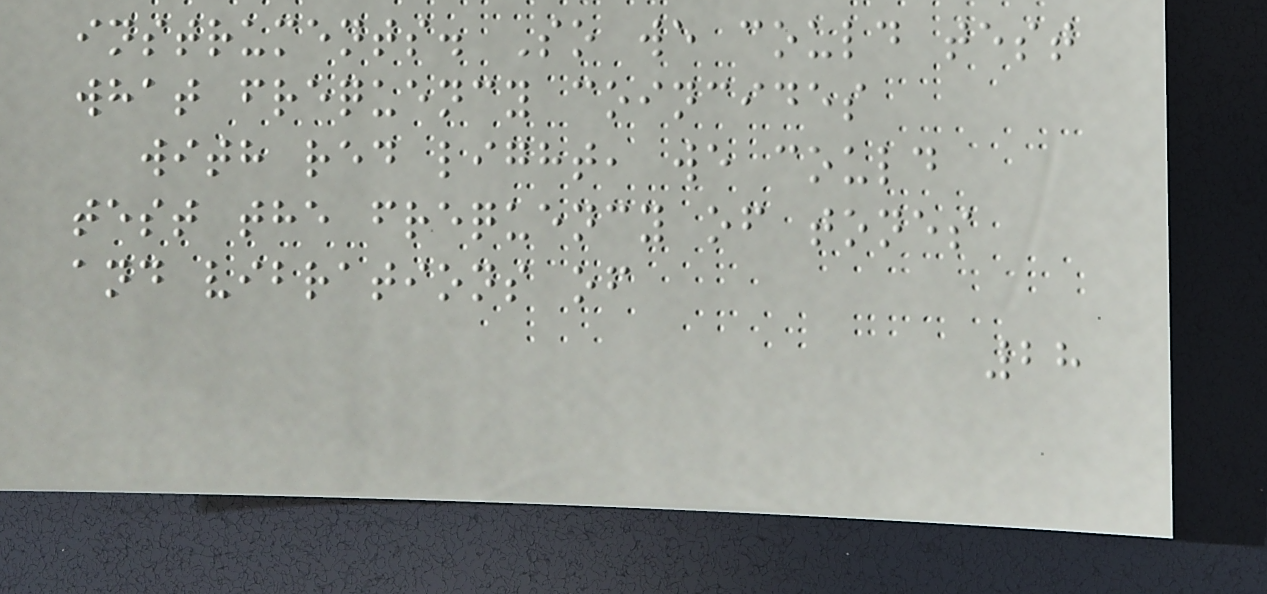instruments. So we could test
what frequency coincides
with red light, we could
test the frequency of tones
and vibrations of
28
